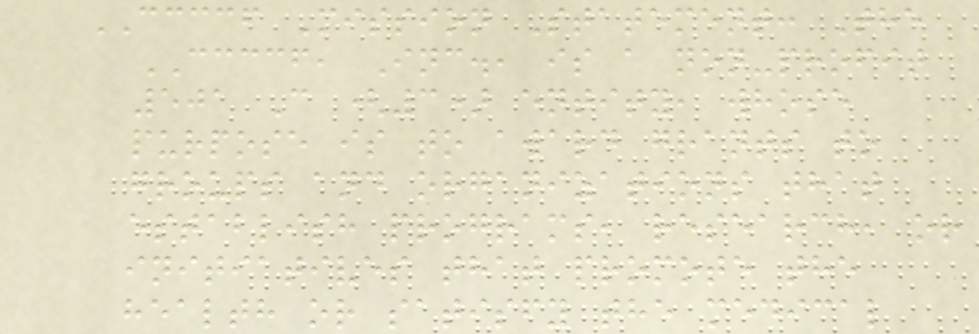CCCCF Mission Statement: The
CCCCF, Inc., is a non-profit
501 C (3) entity, whose
purpose is to award grants to
groups and organizations that
establish programs, research, or
initiatives that promote the
health or satisfy the medical
